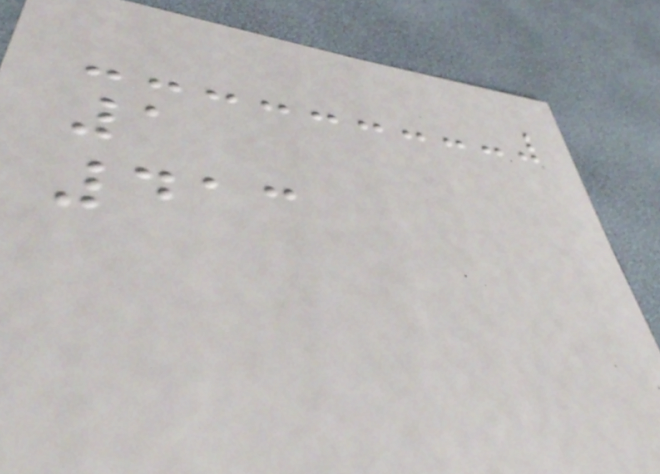1
413
